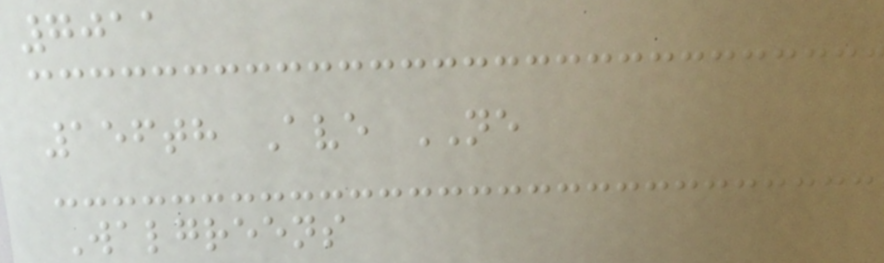7011
156th Ave NE
Walgreens
